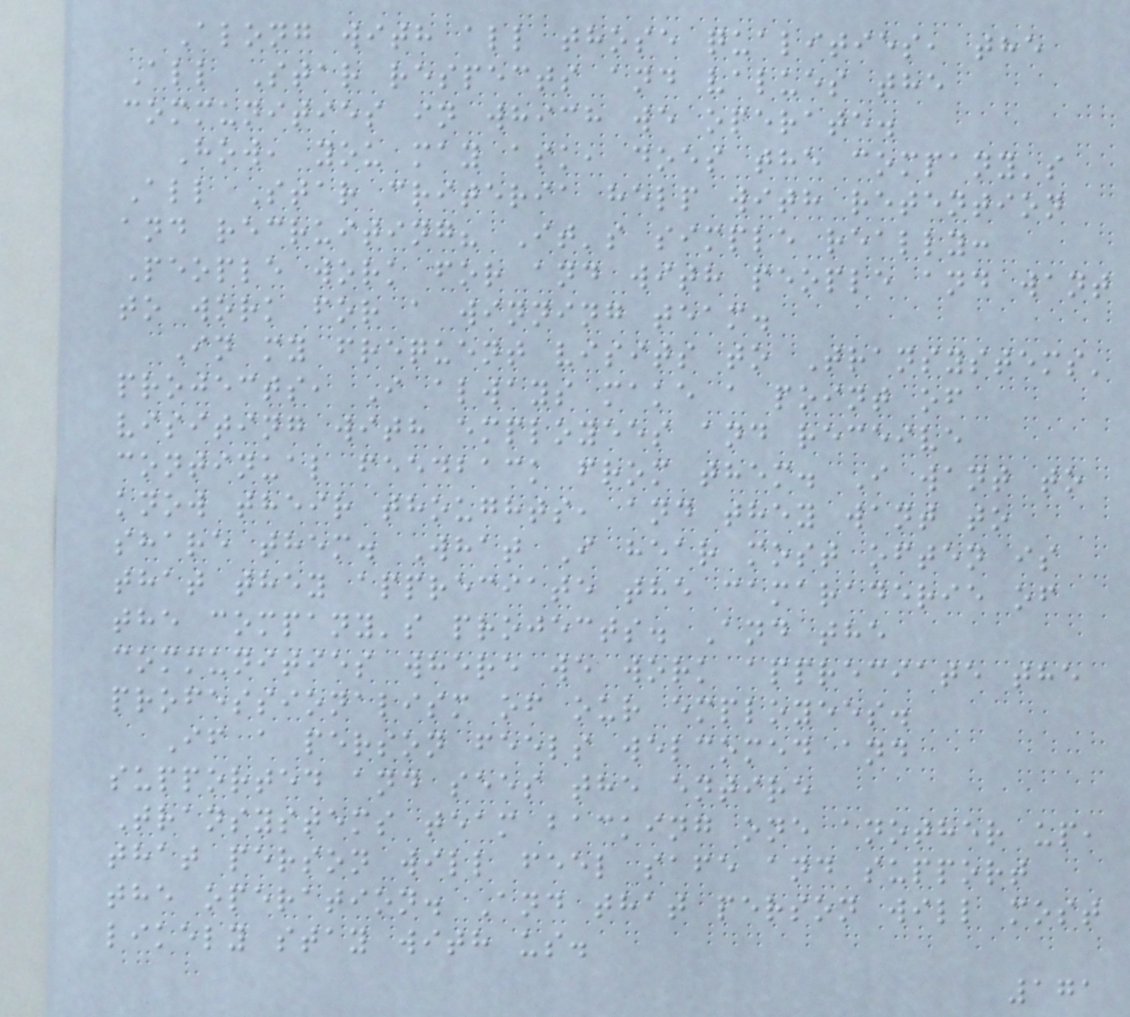Along with all those qualities, the
All Star respects and values the
communities in which we operate.
How, you may ask, does the company's
All Star criteria help with retention
and recruiting? It's simple really:
People work for and with people and want
to work for a winning team.
In my frequent visits to Transystems'
projects, I always make a point of
visiting with employees and receive
continual feedback from them. I want to
know their thoughts, and they want to
share them. What I hear most often is
that they appreciate the camaraderie of
the company's projects. And the
communities where we work appreciate the
professionalism of our employees.
If a person feels welcomed and
supported and sees the entire
Transystems team backing one another up,
that person will feel safe and support
the operation. And that person will most
likely stay with us.
171
